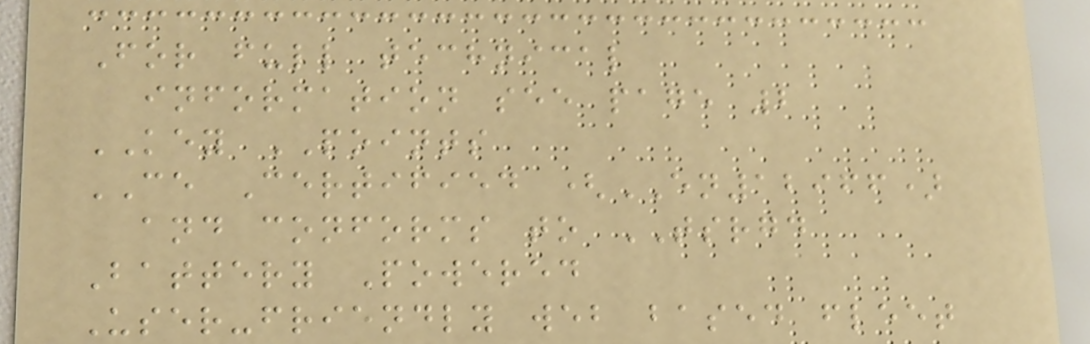For full technical
information see page 2
KEY POINTS
CE Certified (EN12966)
and conforms to TSRGD
Battery Powered
User-friendly web based fleet
